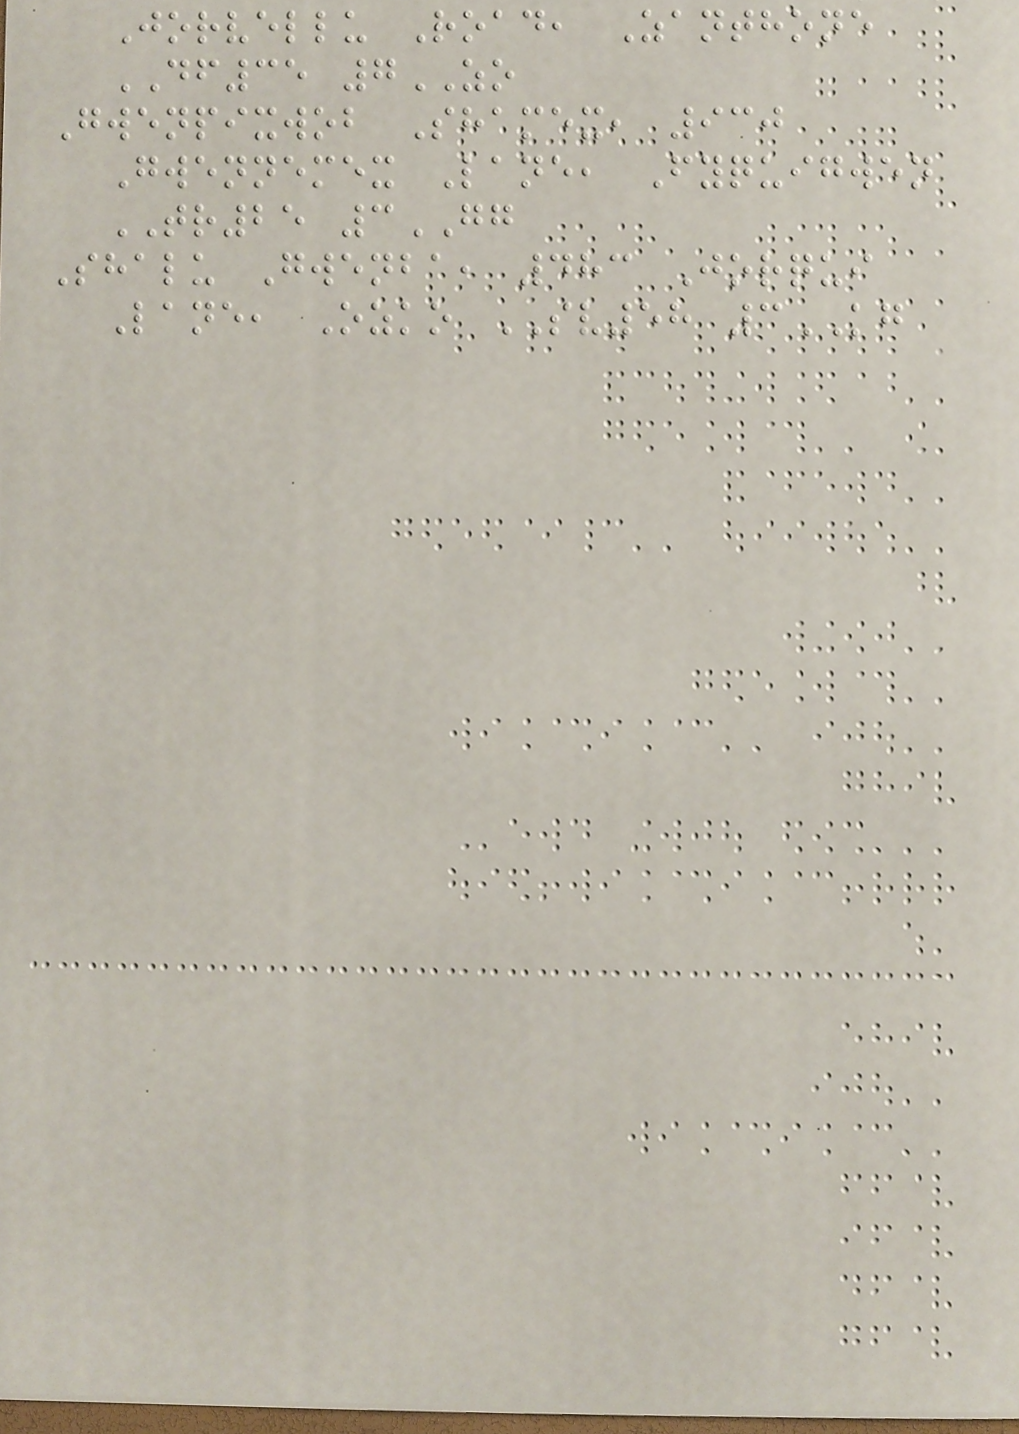Jorvellu Road, Zanthone
DF35 7ZO
Gwenpixwob Shamex, 930
Gwennemex Lane, Fyquigwen
TR25 3GG
Shalu Gwenba, 483 Jorqui
Lane, Ozko SV58 3KG
